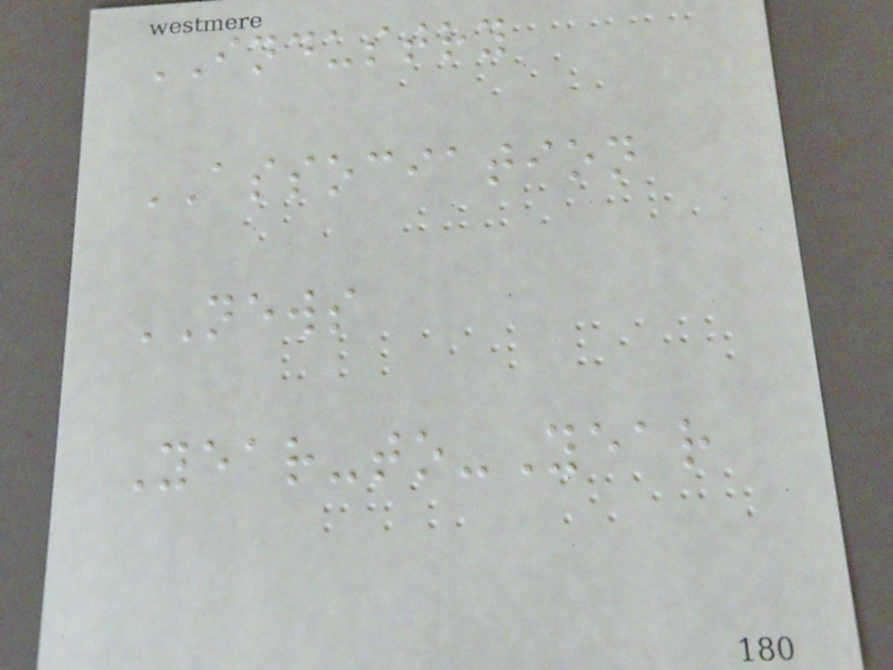INDUSTRY
ASSOCIATION
NEWS
Year-to-Year
